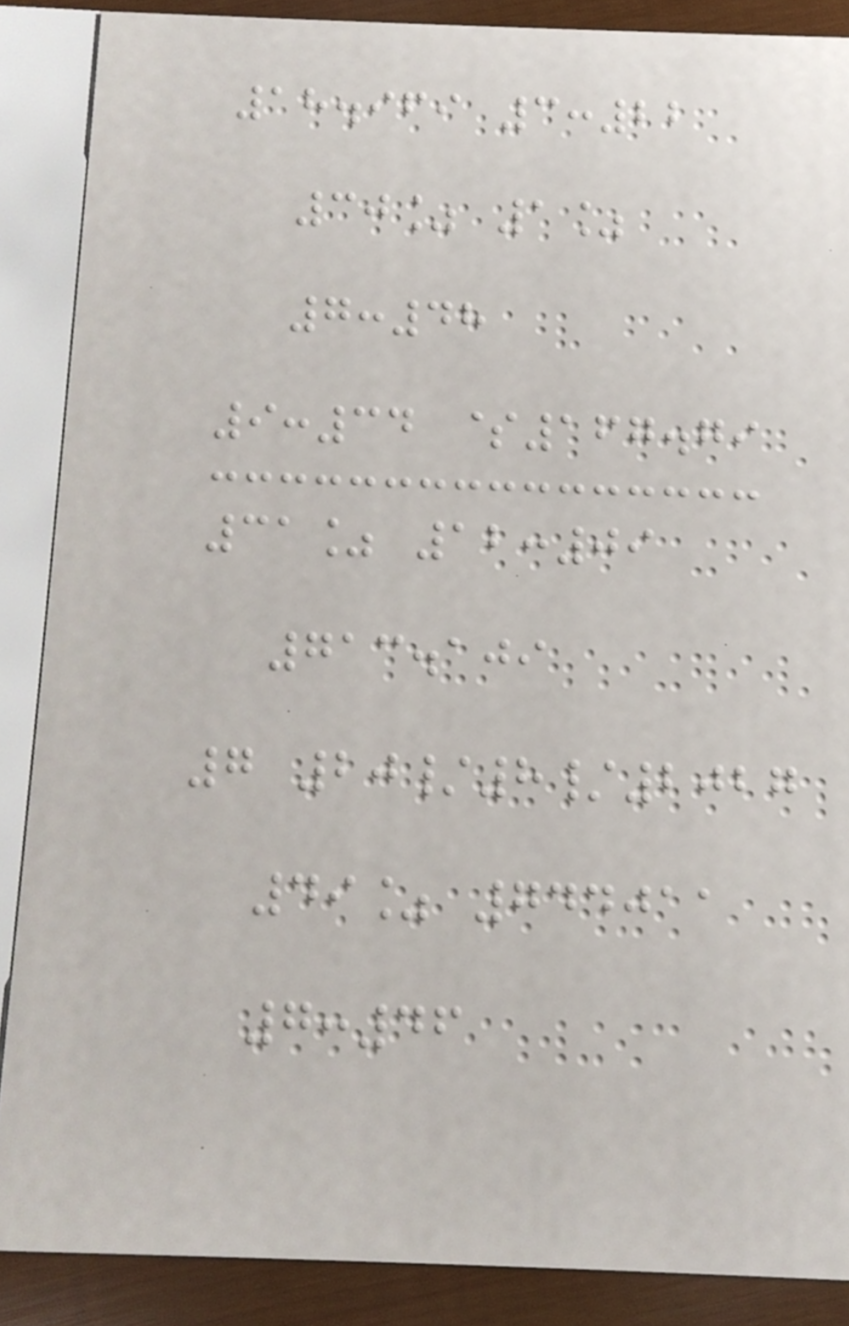18.969 3:22
30% 1%
7:48
9:34 $167.79
31% 12:09
713.109
7 20/8/2027
49% 744011
7:46
